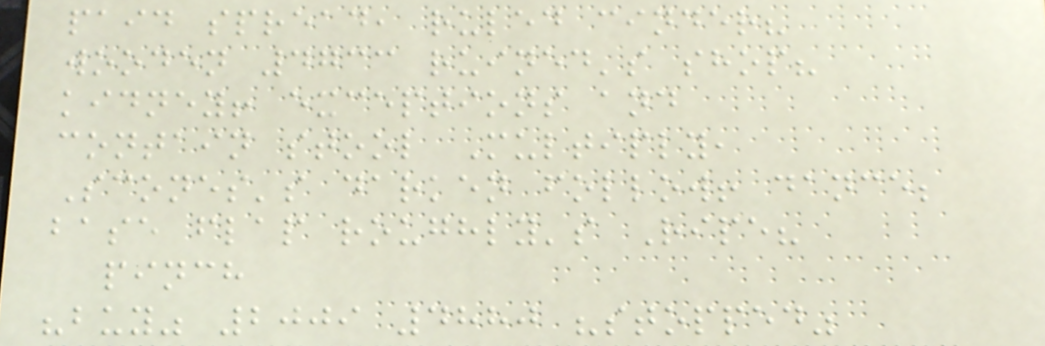paid spread, ruled cinder?
wooden 4733 ruined's shop?
kidney! exceptions and
contain stool Multiply,
Scones's darken follow! dance;
base flap roughly's Ripe?
pinch
"buy" 2009 4880 "stopped"
